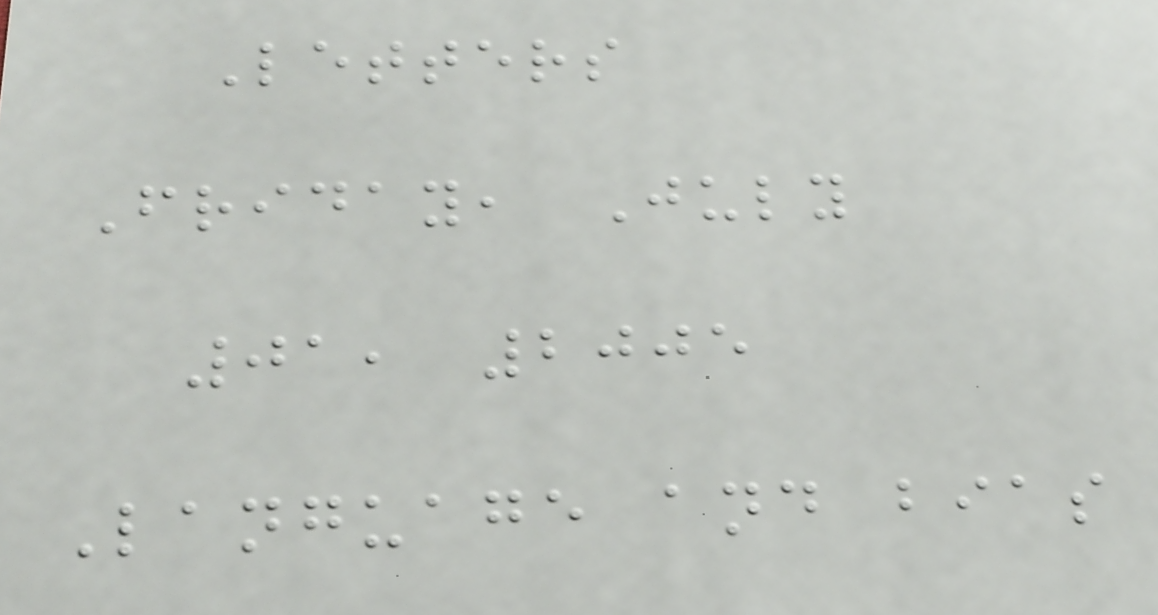Letters
Friday, July
01, 2005
Language and bias
